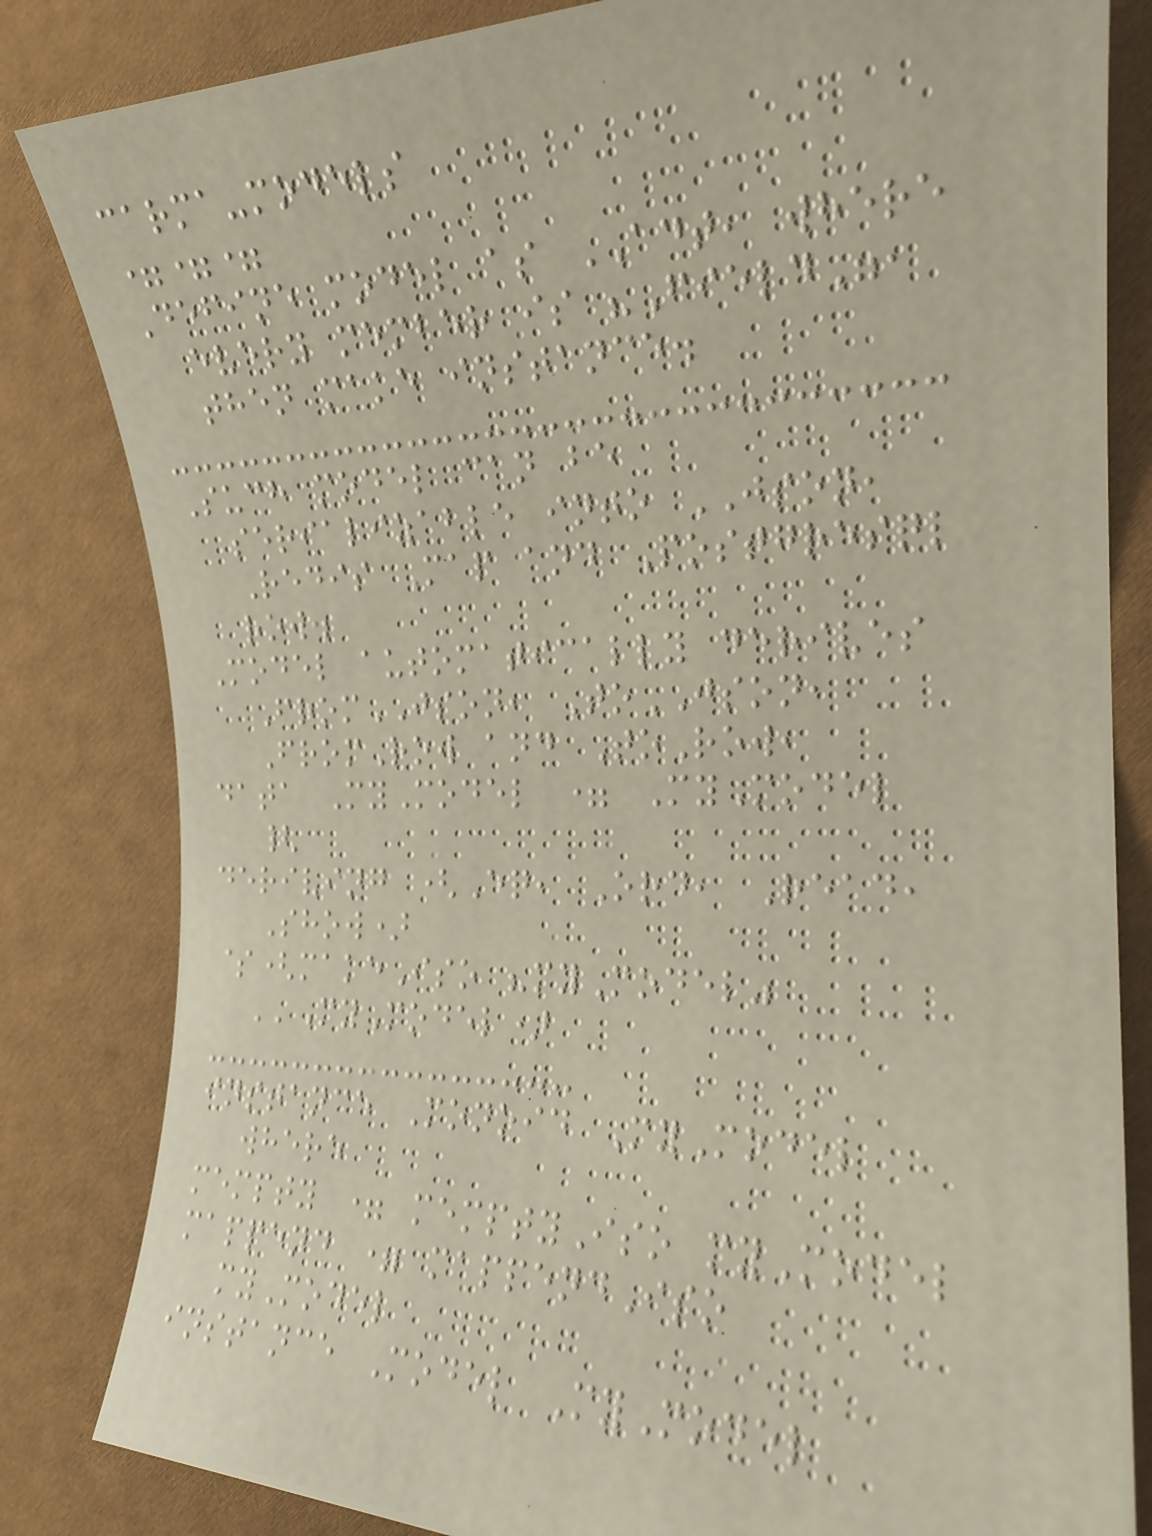carma-models
===
Define model as ADT, where
every member is "Field",
then make instance.
Such model can be
serializable into JSON,
Redis Map and Postgresql
row.
Model automatically derives
FromJSON, ToJSON,
FromRow and ToRow,
data MyModel = MyModel
{
deriving (Eq, Ord, Read,
Show)
$(makeIso "myModel"
''MyModel)
instance Monoid MyModel
where
mempty = memptyIso myModel
mappend = mappendIso
myModel
instance Model MyModel
